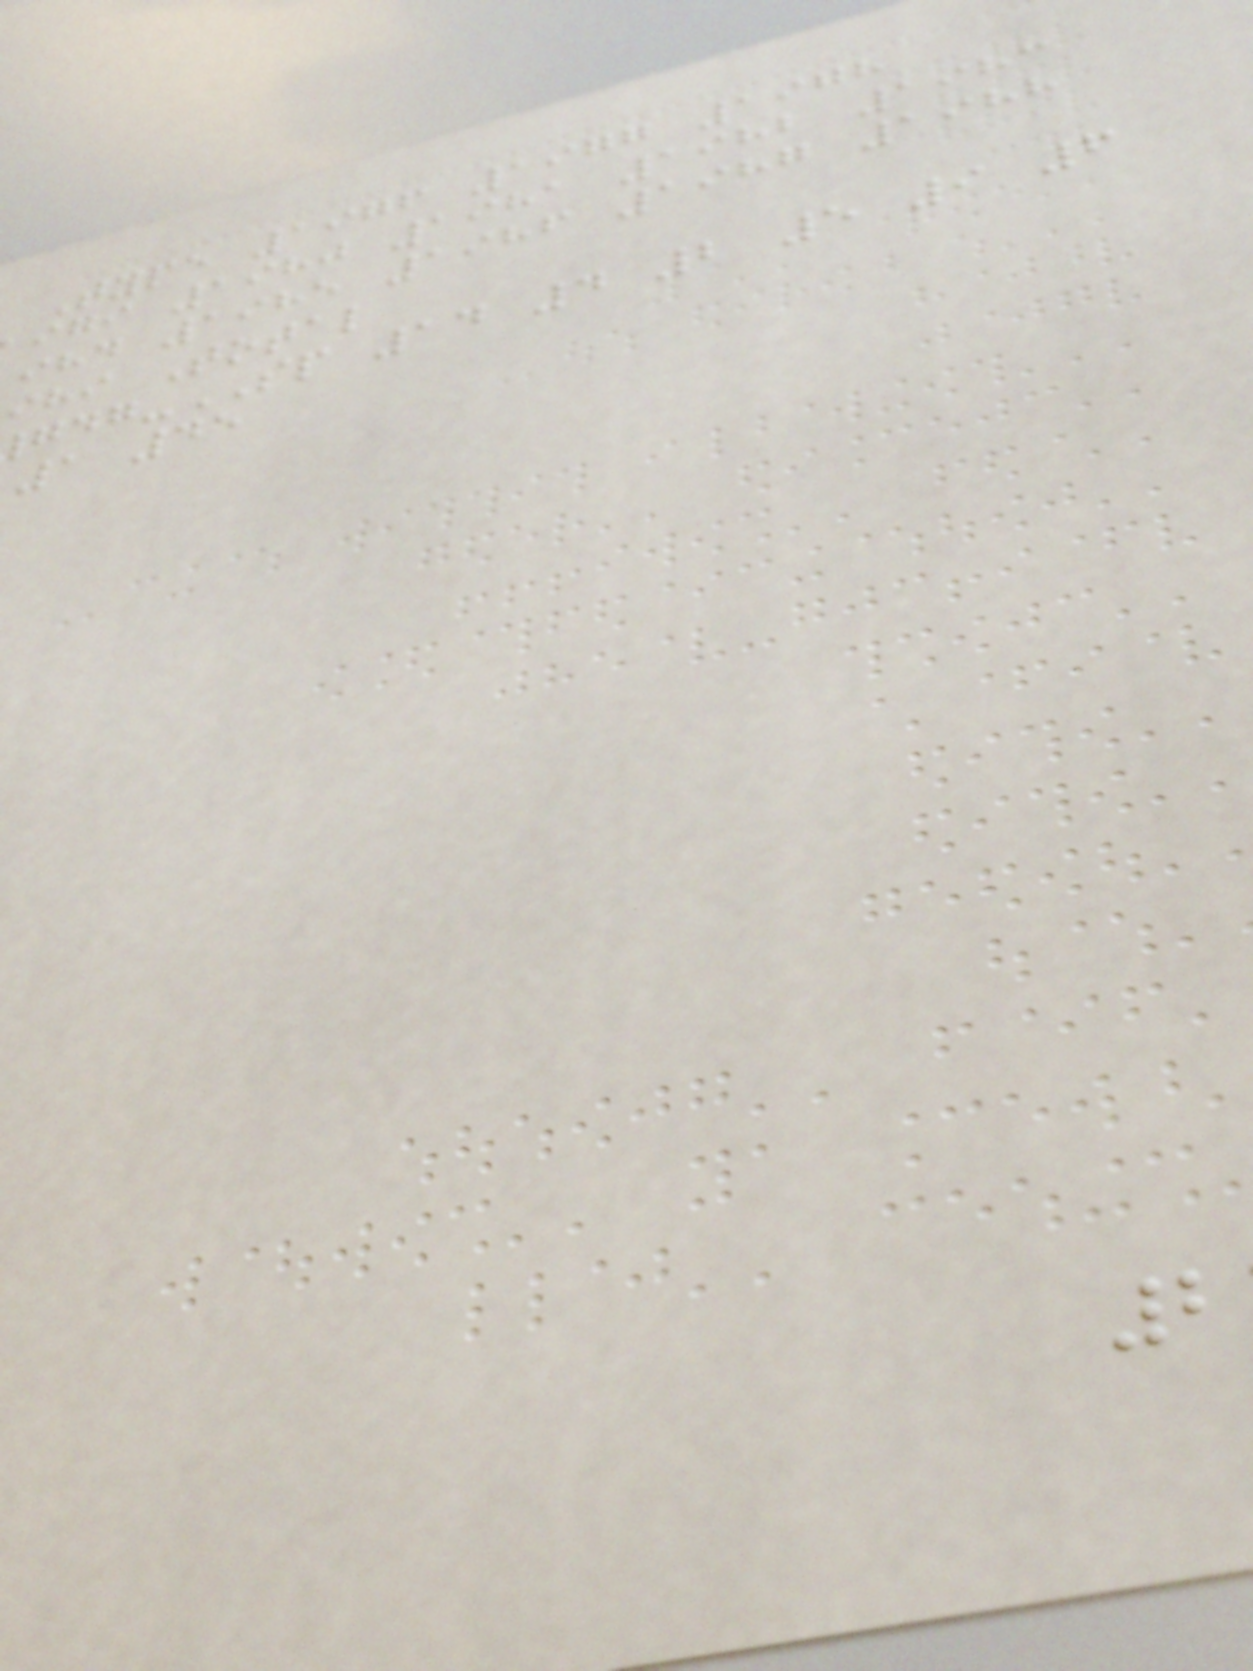Type 1976 1977 1978
igi 1980 1981 1982 1983
ihd 1985 1986 1987 1988
ihi Total
-SP 14 4 2 5 9 6
1 45
